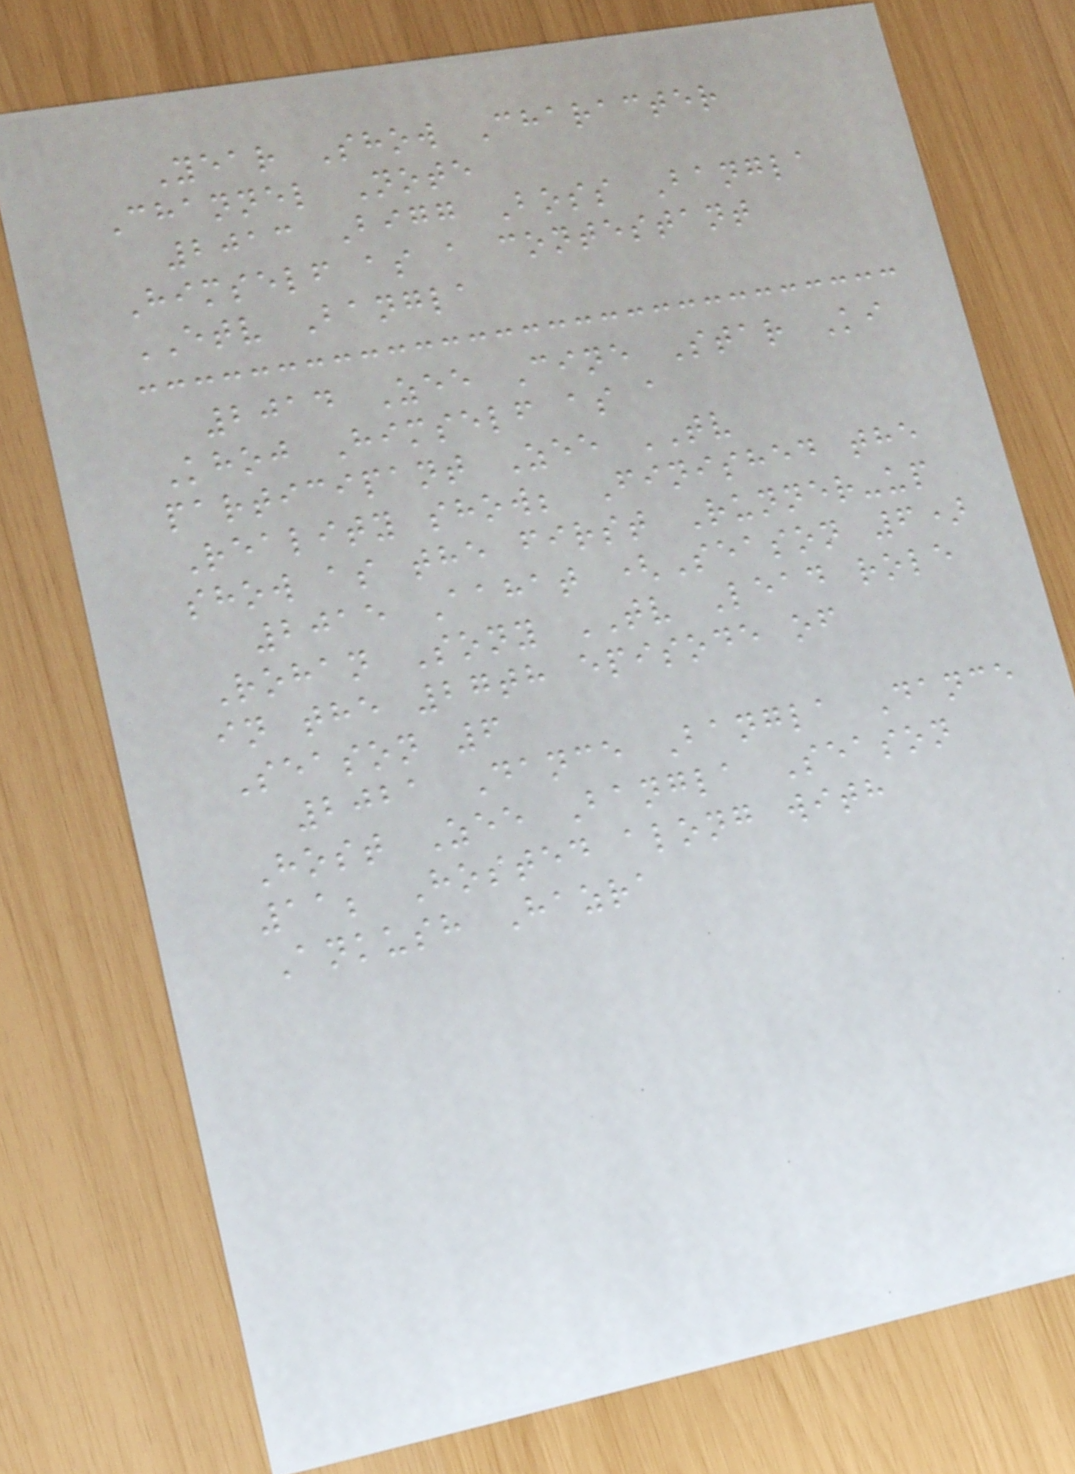Year Show Character
Channel Note
2013 Bigg Boss Bangla
Himself as a contestant
ETV Bangla
2014 Zee Cine Star Ki
Khoj Himself as a
participant Zee TV
Reality show; Finished the
show as the first Runner-up
2015 Aahat (Season 6)
Rohan Sony TV Lead role
in the 27th episode of
Season 6
2021 Dance Bangla Dance
Host Zee Bangla Season
11; Hosted along with
Ankush Hazra
